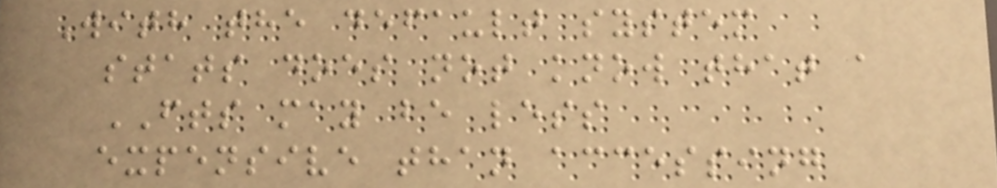With the default system
stats does not know that a
FTS may be less
expensive than accessing
